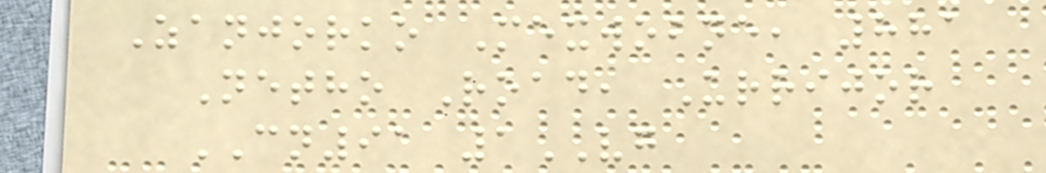Zanjorko Mexwobne, 881
Netho Road, Urrijor
CN91 1VG
